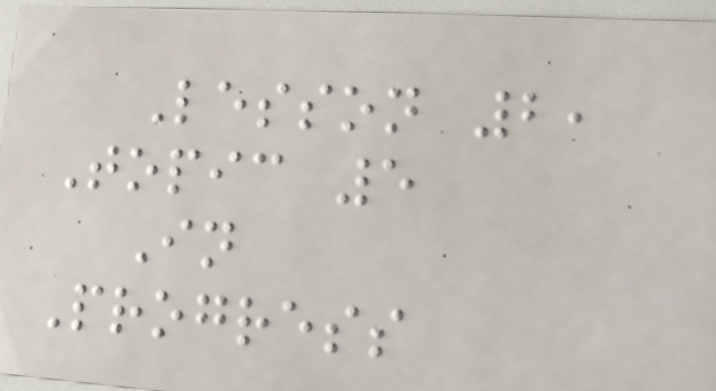Lesson 2,
Topic 5
In
Progress
